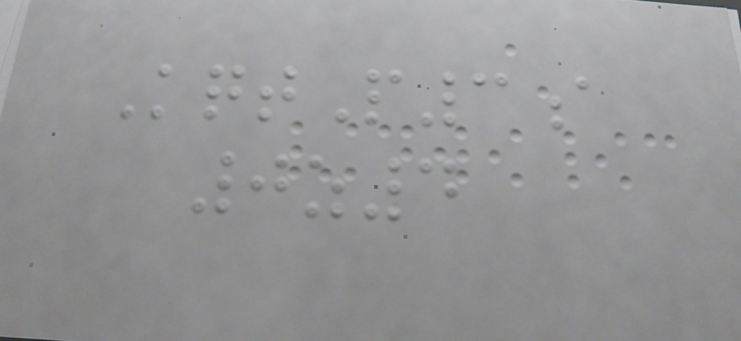KqtP3a
0z4
